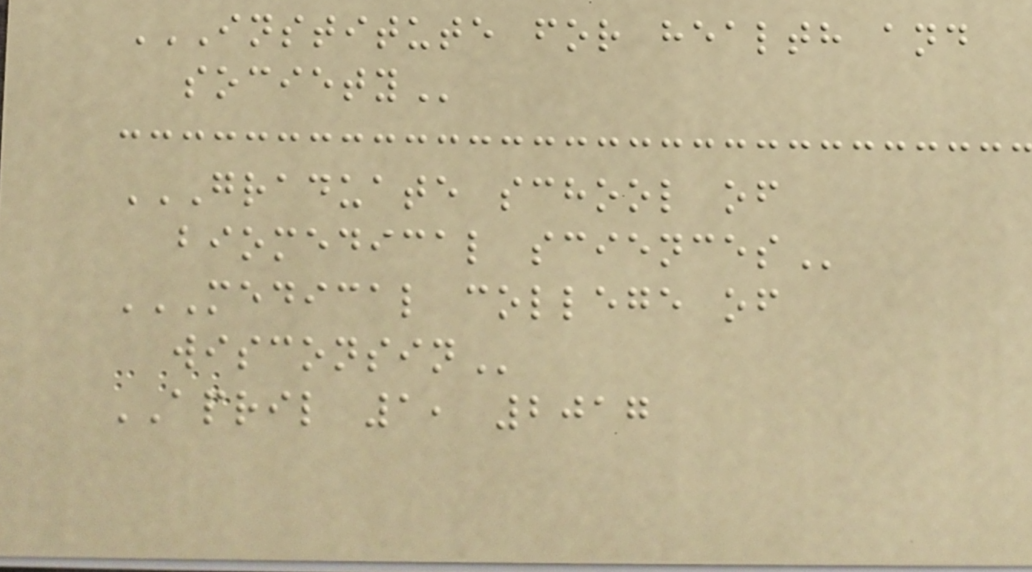INSTITUTE FOR HEALTH AND
SOCIETY
GRADUATE SCHOOL OF
BIOMEDICAL SCIENCES
MEDICAL COLLEGE OF
WISCONSIN
APRIL 1, 2017
